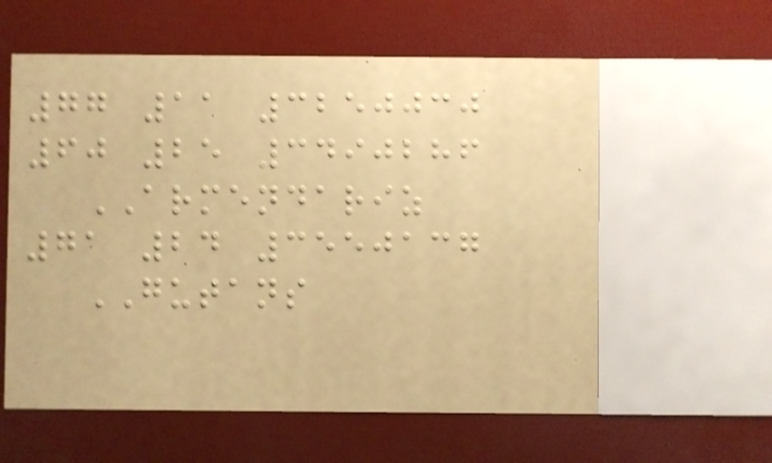77 11 3250030
60 25 3490286
ARMENDARIZ
71 24 3550137
GUTANS
